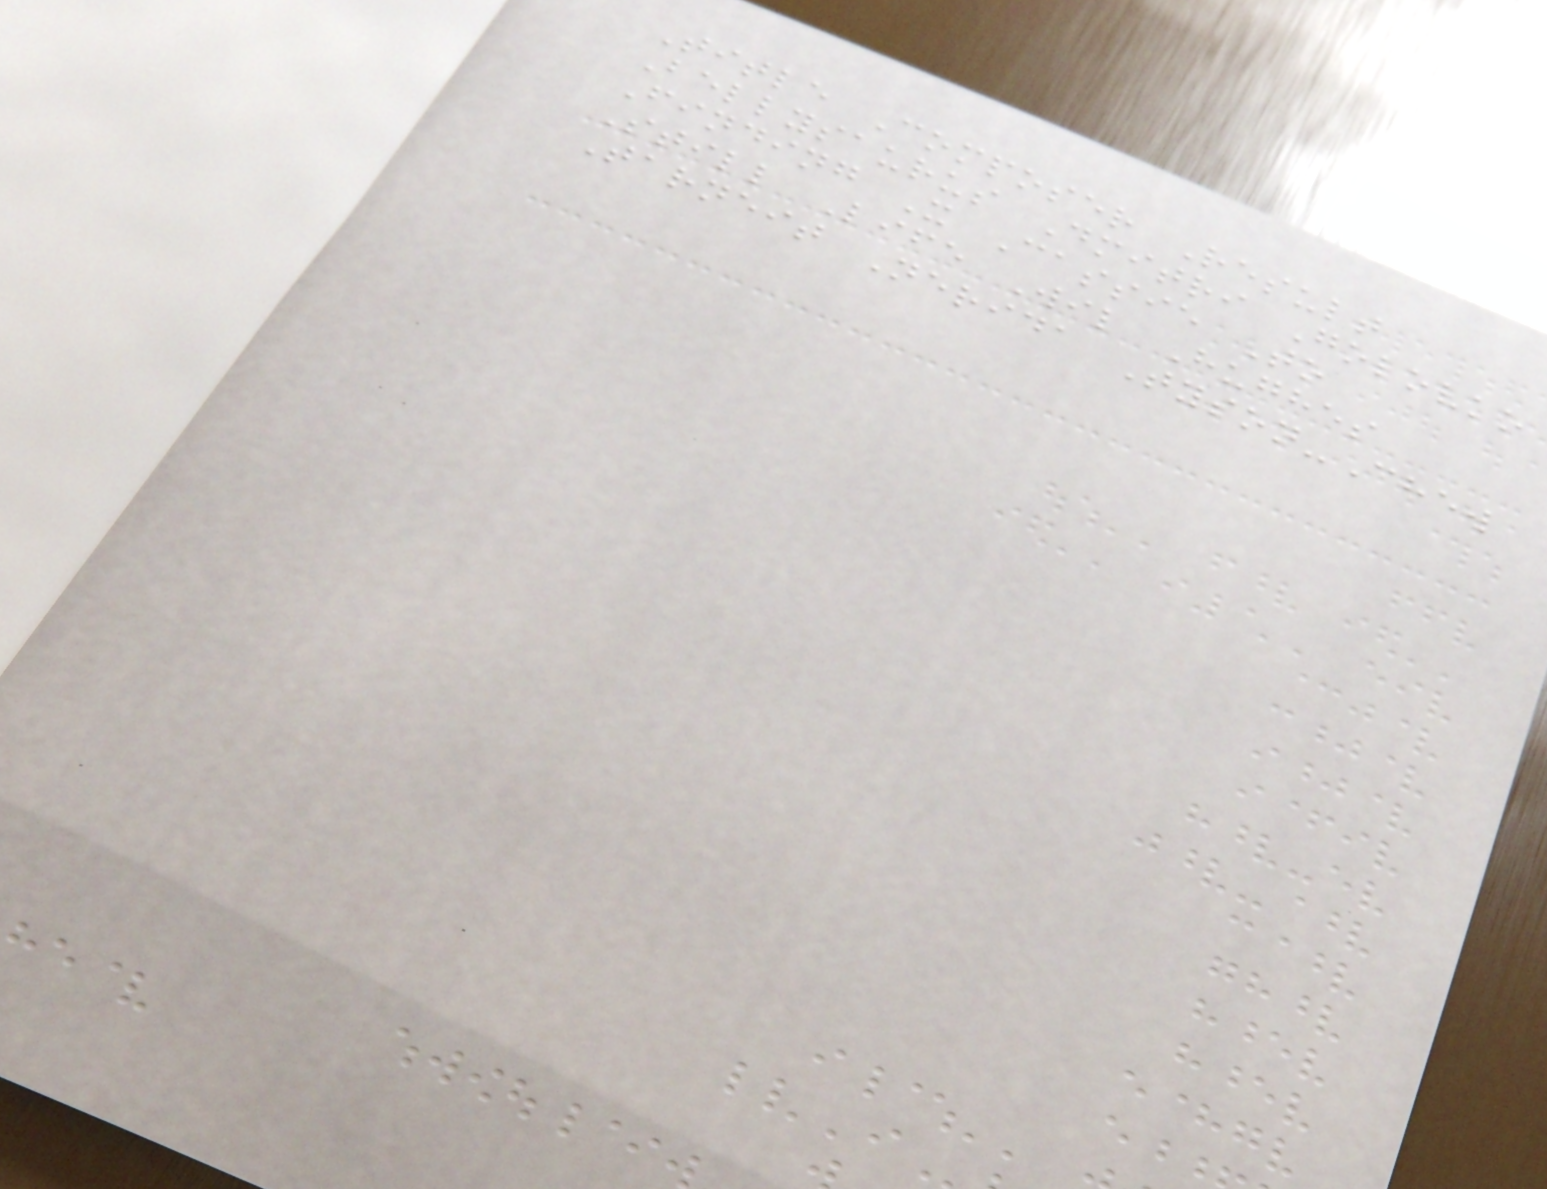Title Composer Result
Bellysaurus Dmitri Golovko
Finding X Cassie To
Still Life Wil Hughes
Tarneit Nerida Tyson-Chew
